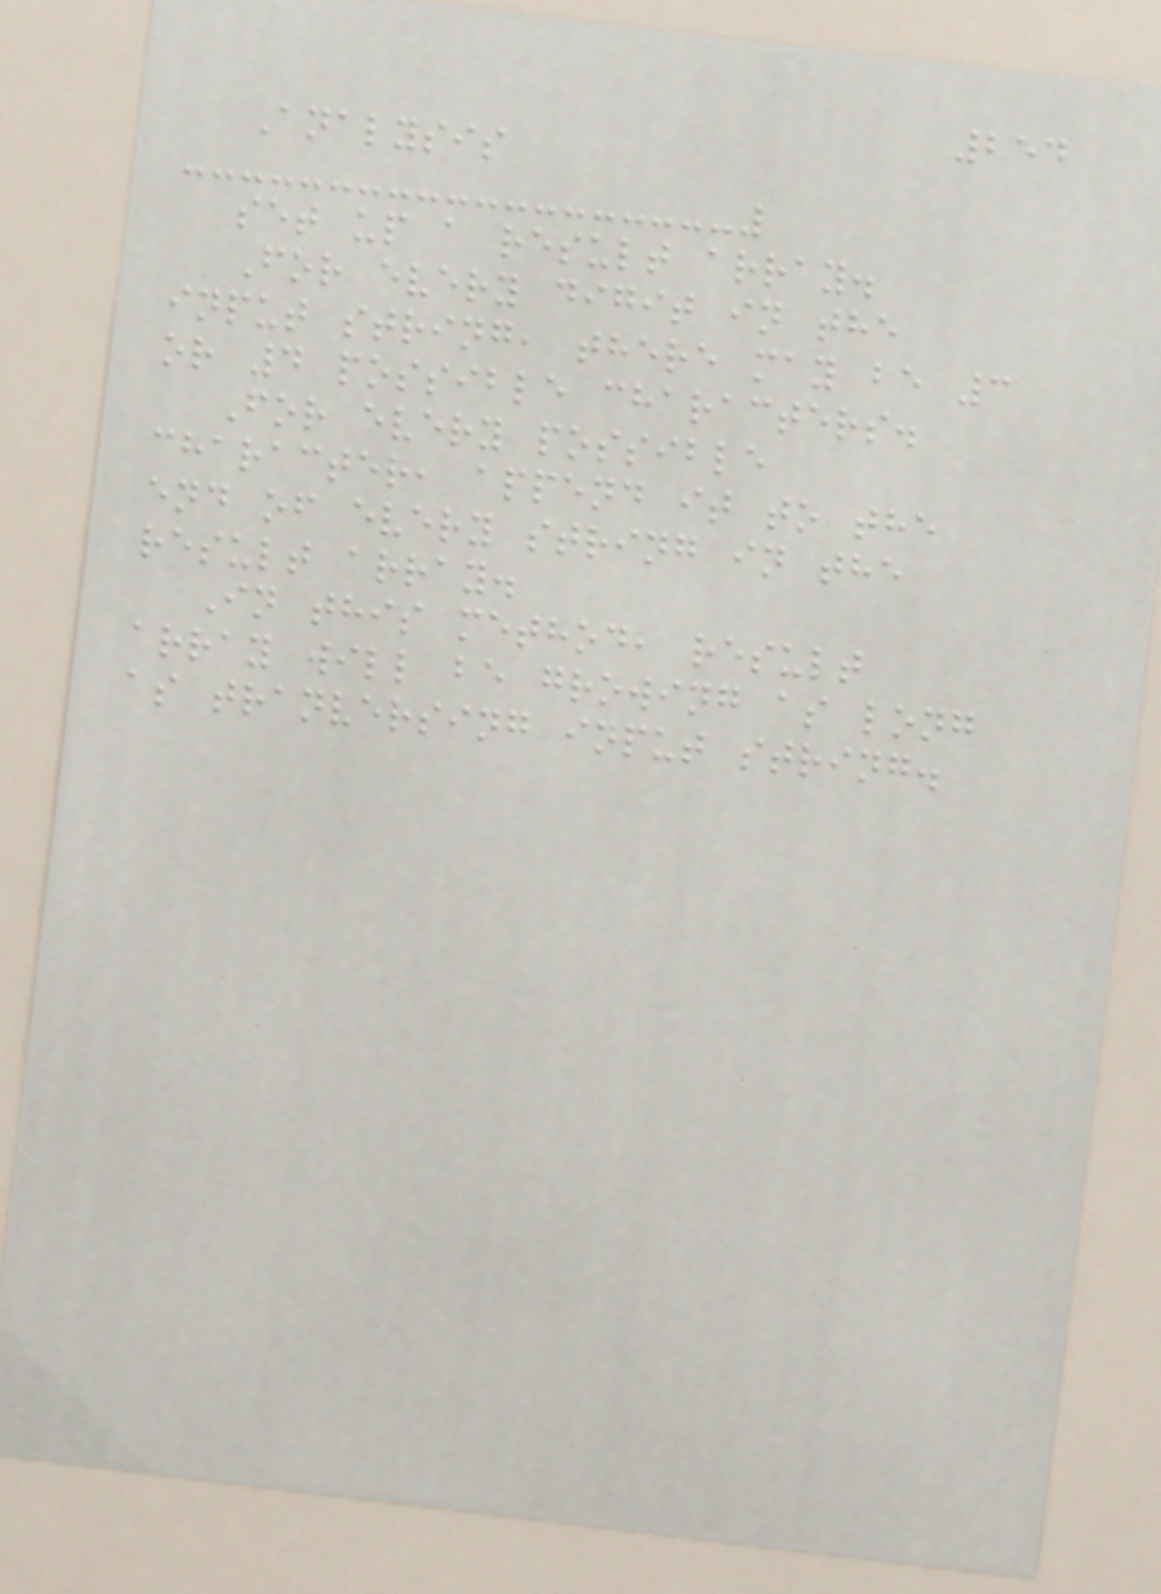254
Analysis
set up a result array.
For every digit in the
input string, there may be 3
or 4 possible characters.
For every possible
character, append it to the
end of every string in the
result array.
In this method, result
array will be growing as long
as tranversing input string.
